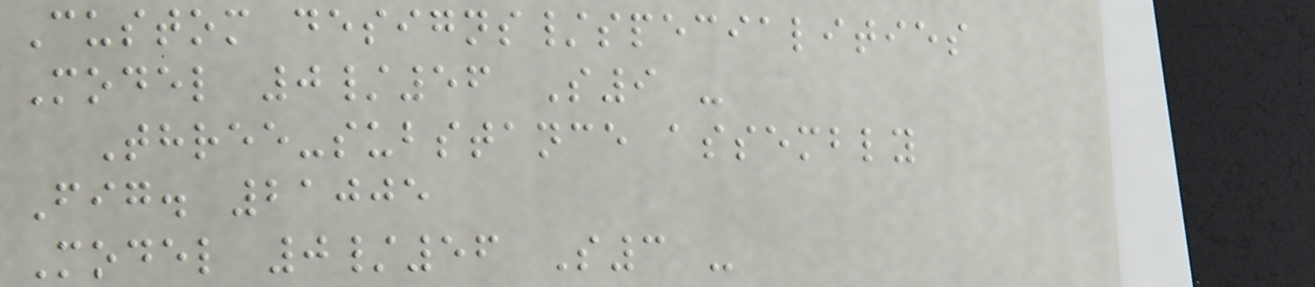Custom designs/specialities
Model 0/56 S9 -
Three-substance assembly
Fig. 21005
Model 0/56 S3 -
